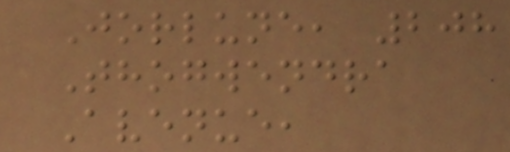Jorlune, 208
Thogwendra
Avenue,
